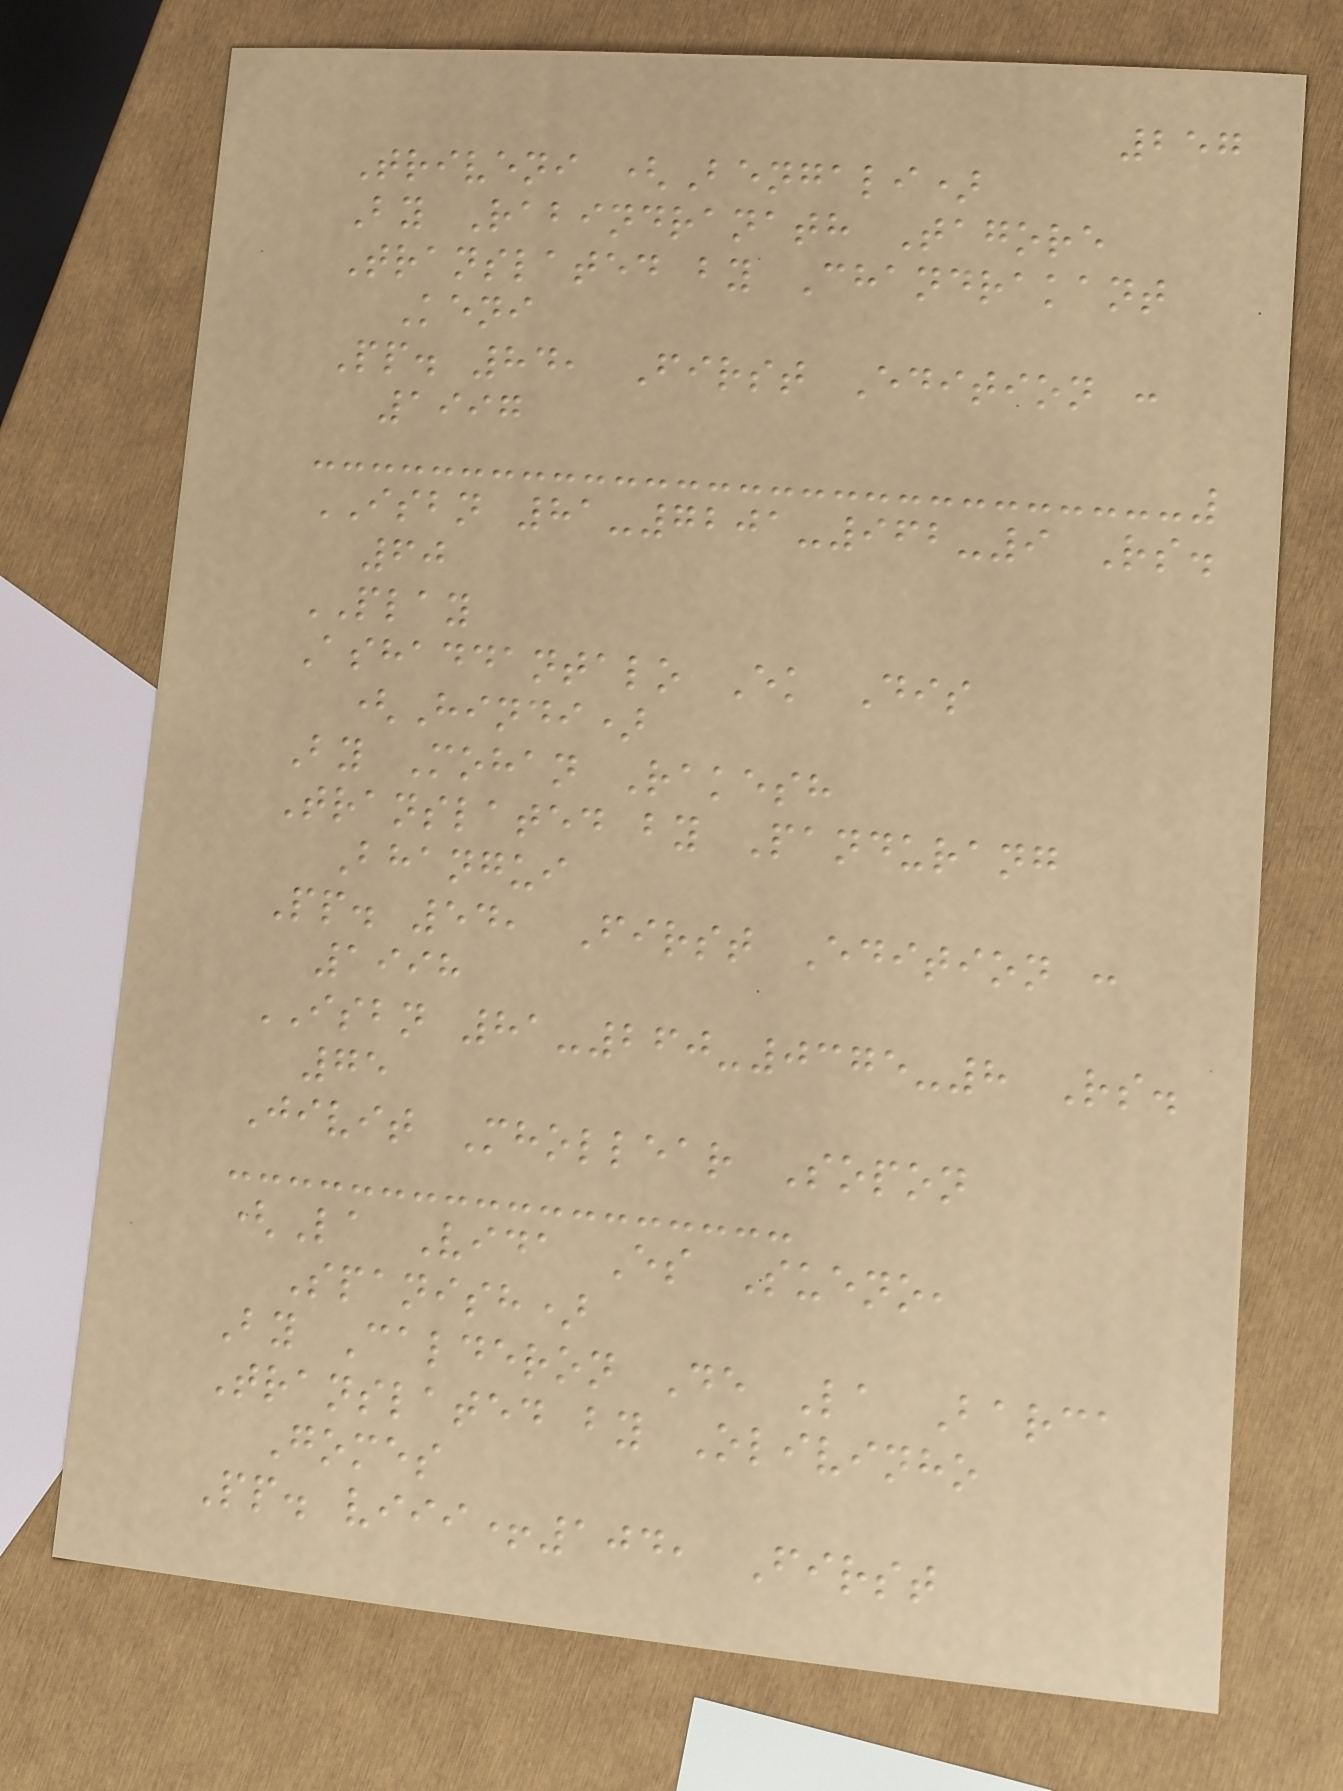257
Triveni (Bengali)
By Rabindranath Tagore
Translated by Chandrakant
Keni
Pp. 84, First Edition :
1997
ISBN 81-7201-962-9 Rs.
60
PLAY
Ashaddantalo Ek Dis
(Hindi)
By Mohan Rakesh
Translated by Pandurang
Bhangui
Pp. 54, First Edition :
1998
ISBN 81-260-0375-8 Rs.
75
Jivit Mhollear Sopon
(La Vida Es Sueno,
Spanish)
By Calderon De La Barca
Translated by Olivinho
Gomes
Pp. viii+104, First
